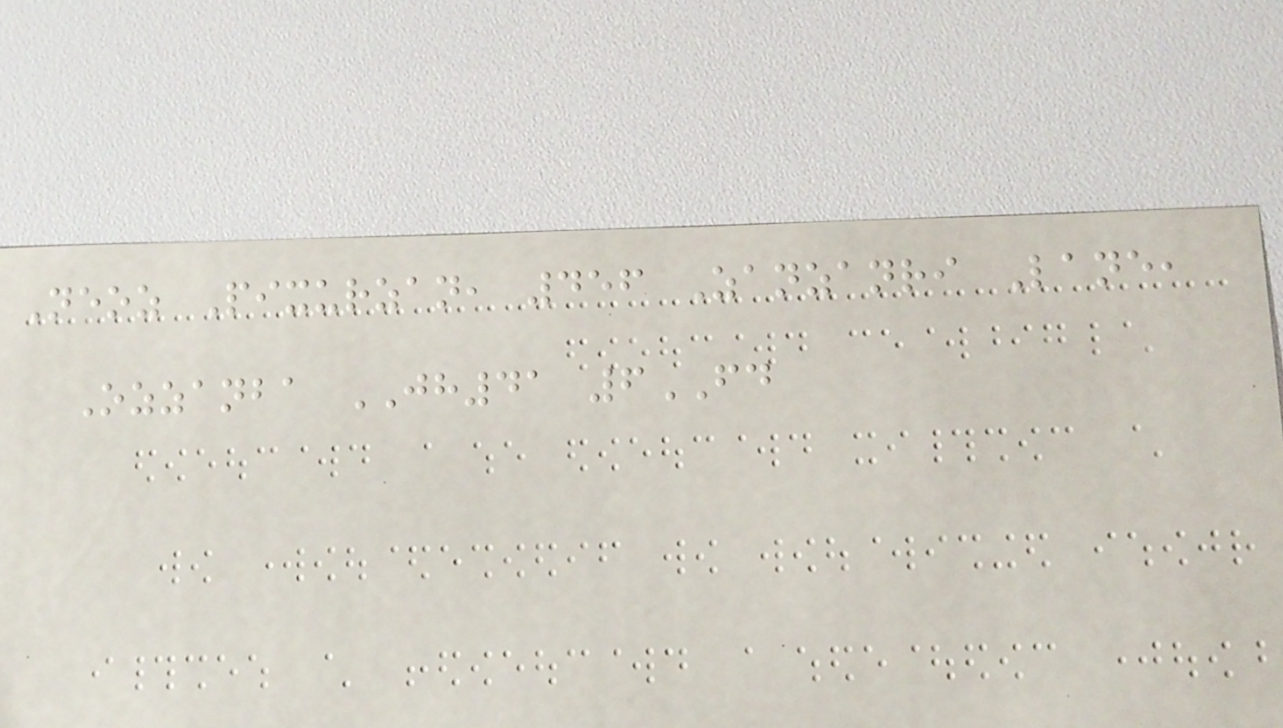Neoz Pixurzan, 456 Zanzanri Lane,
Ozzanba JH41 6FD
